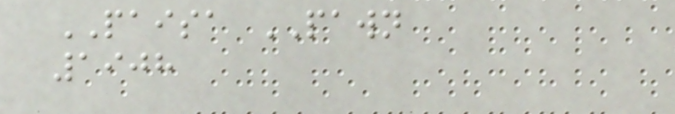PAISA PAWN
1908
